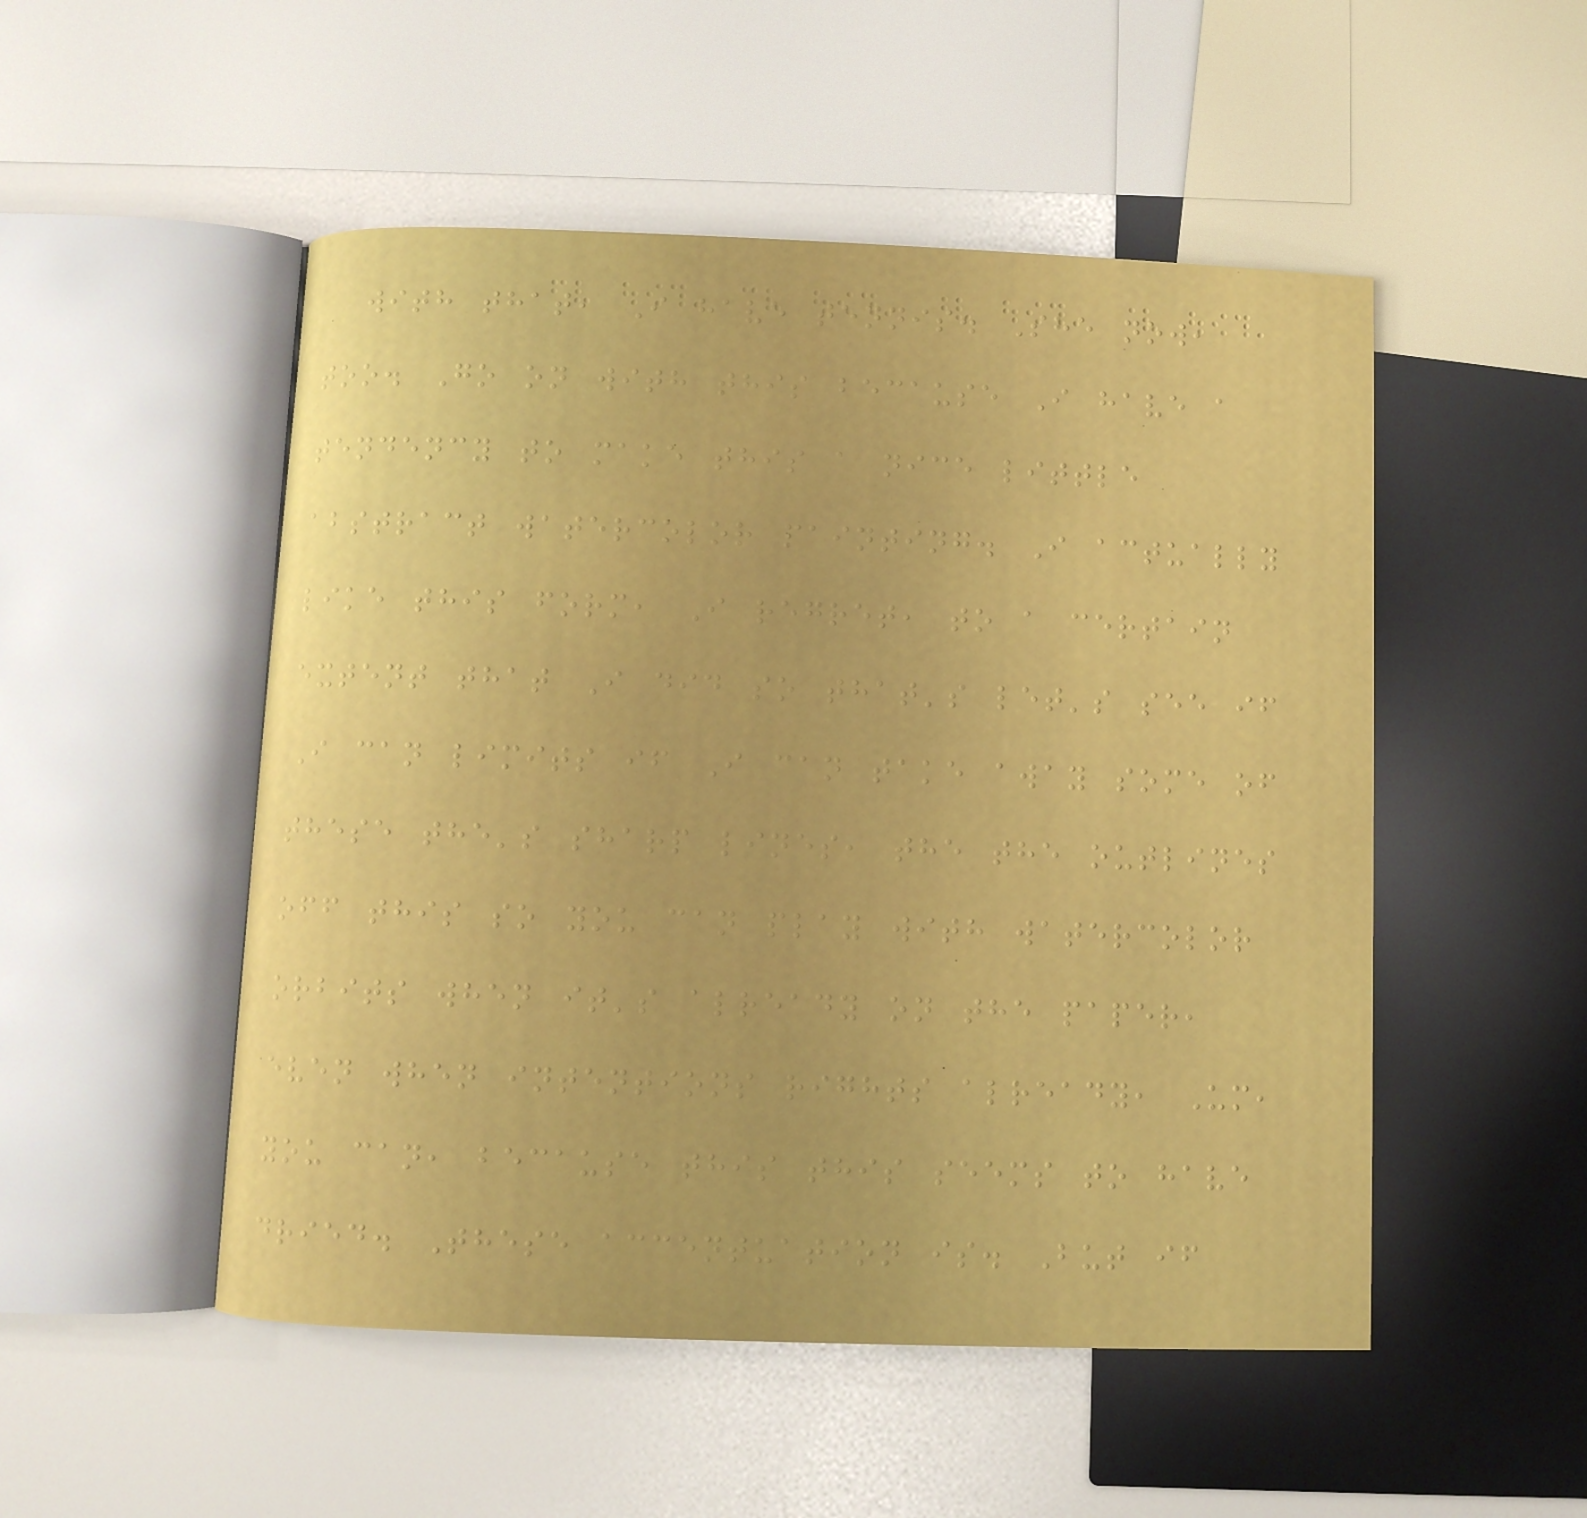with that, I have tennis. She now,
too. Go on with this because I have a
tendency to make this a nice little
abstract watercolor painting. I actually
like this form, I regret, to a certain
extent that I did so that's let's see if
I can limits if I can take away some of
these the's sharp lines, the the outlines
off this so you can play with watercolor
orbits when it's already on the paper,
even when intentions rights already, Um,
you can, because this this seems to have
dried. These accentuation is. But if
